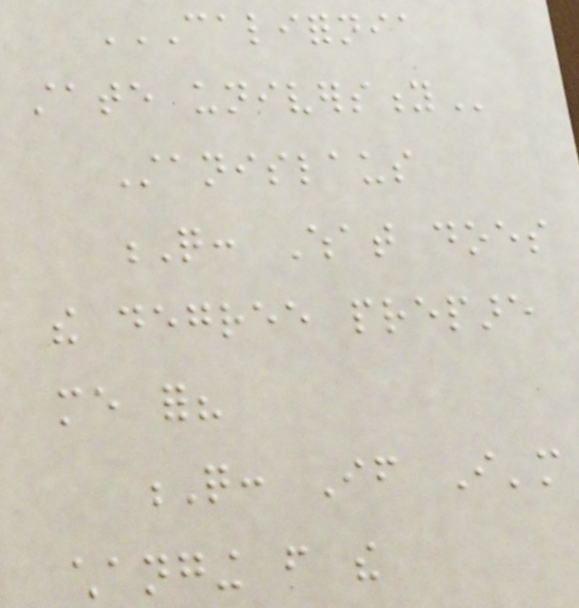CALIFORNIA
STATE UNIVERSITY
Stanislaus
Q: What does
the degree prepare
me for?
Q: If I'm
changing from the
